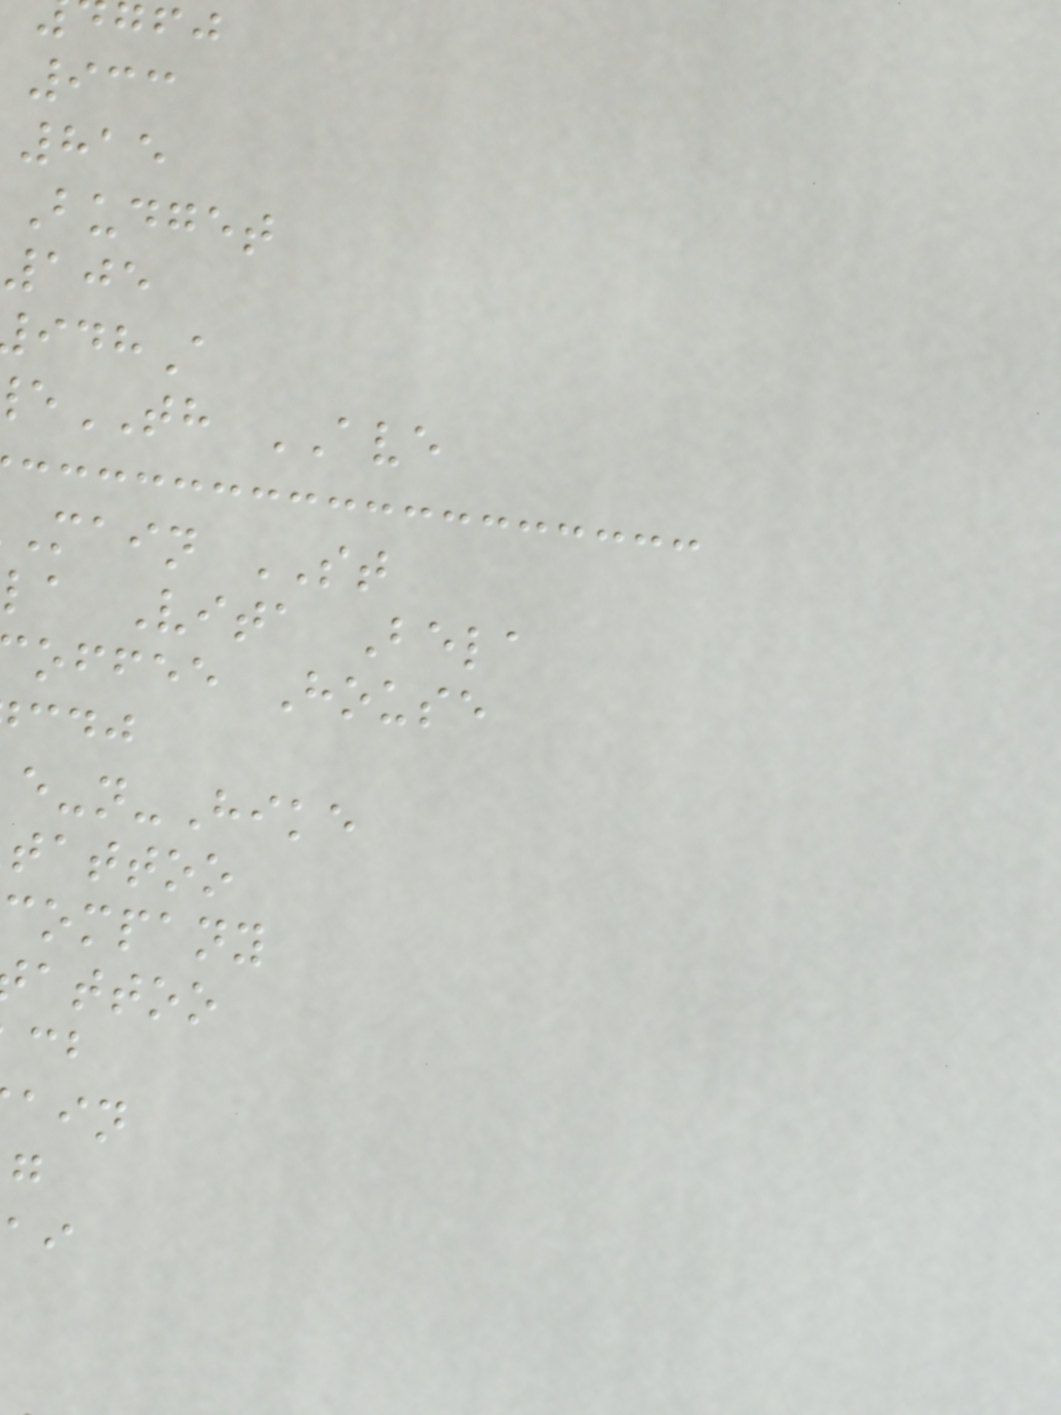933
815
Budget
105
TH AVE
main ST
la Vita Bela
offee House
e-n-Hike
tattoo
company
attoo
